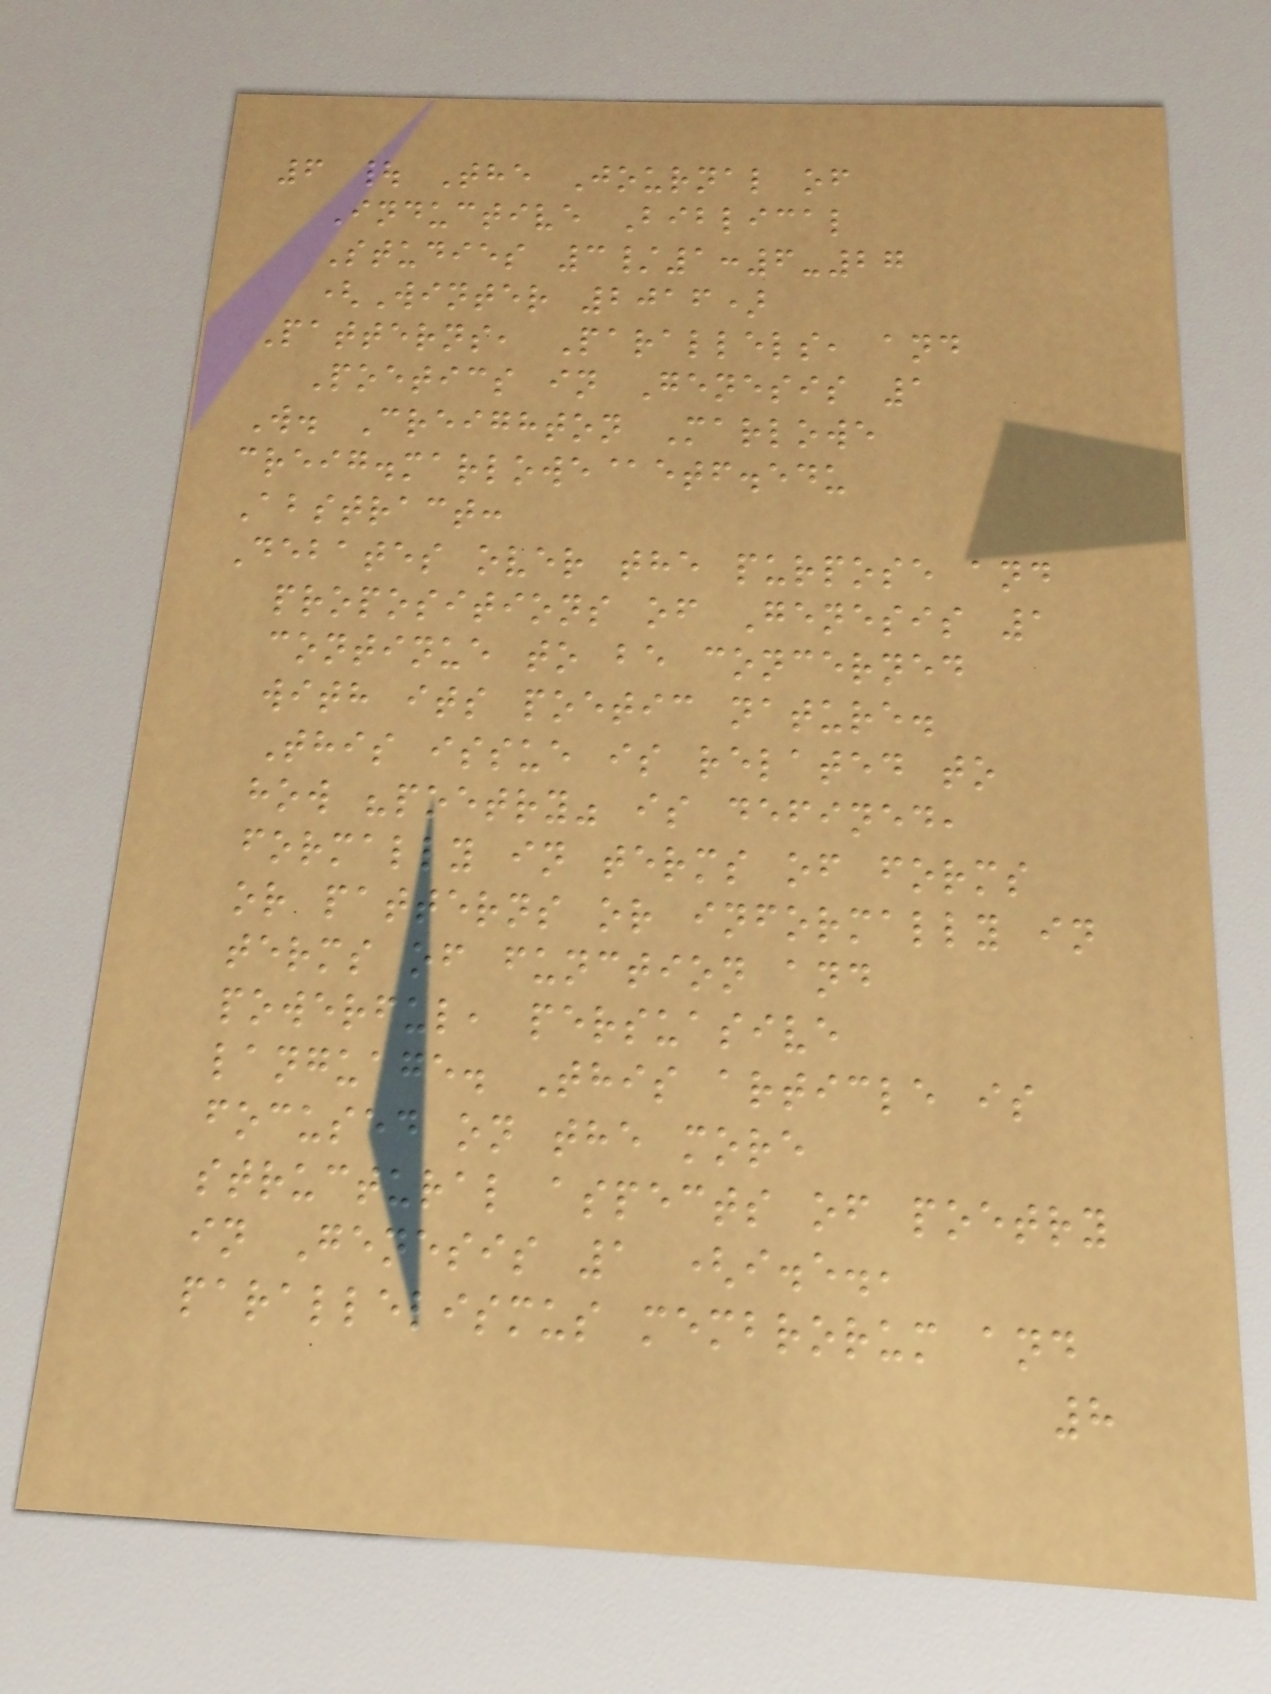6 | The Journal of
Inductive Biblical
Studies 3/1:6-27
(Winter 2016)
Patterns, Parallels, and
Poetics in Genesis 1
W. Creighton Marlowe
creig.marlowe@etf.edu
Abstract:
Debates over the purpose and
propositions of Genesis 1
continue to be concerned
with its poetic nature.
This issue is related to
how "poetry" is defined,
formally in terms of forms
or patterns or informally in
terms of function and
powerful, persuasive
language. This article is
focused on the more
structural aspects of poetry
in Genesis 1 (i.e.,
parallelismus membrorum and
8
